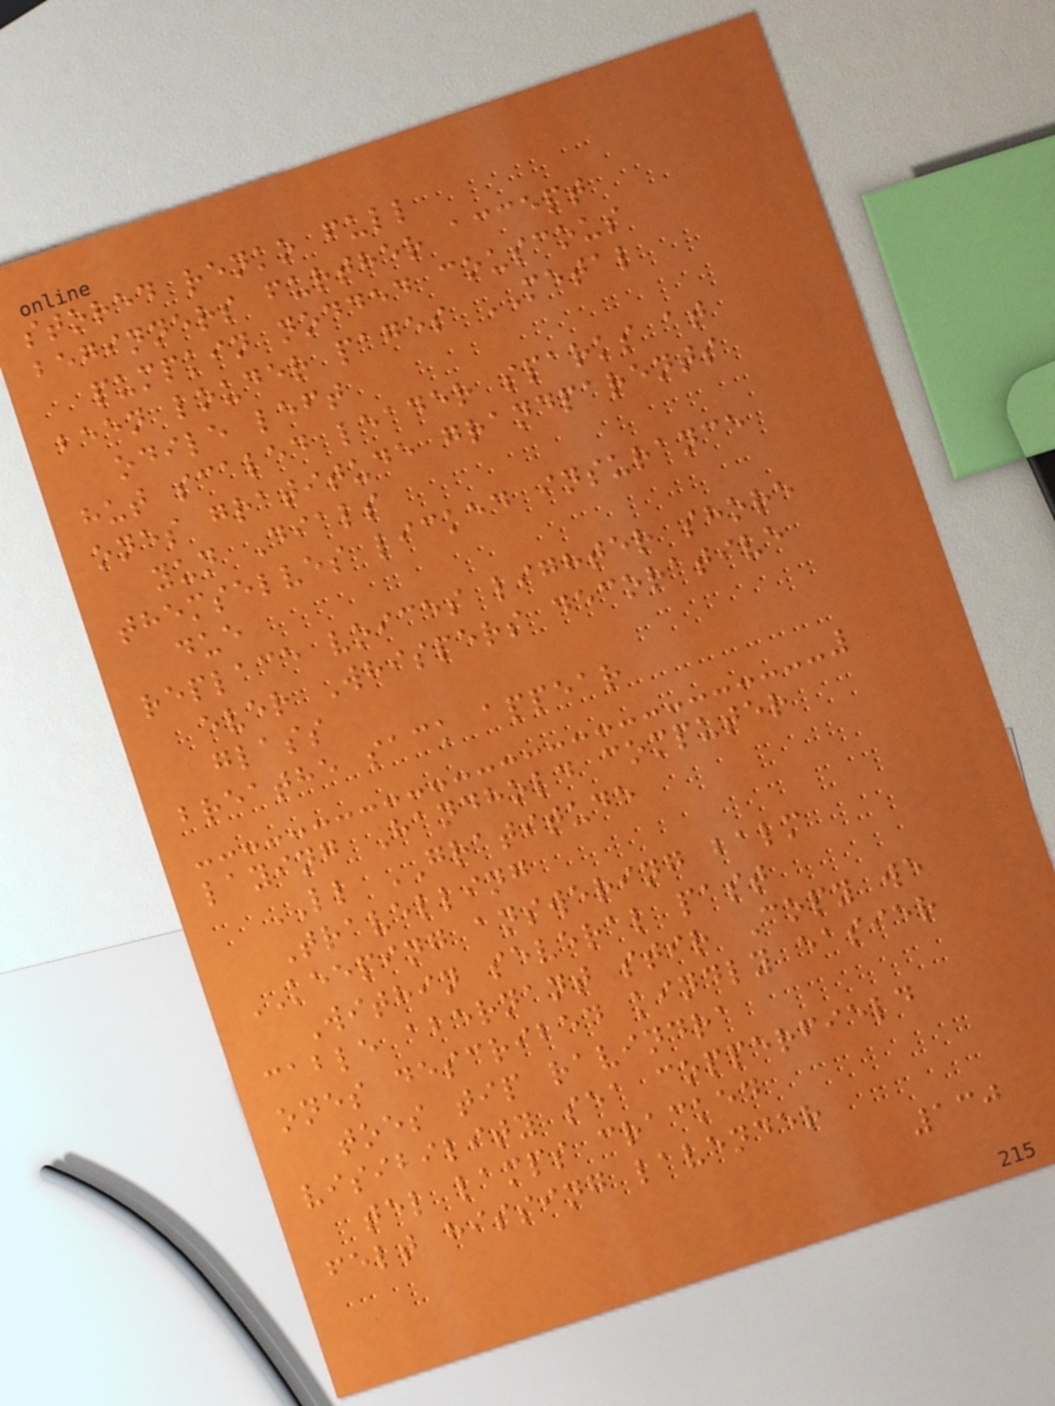stored renko full
beginners further accept
pumpkin nodded couscous
been louder pages METAL
odile left
hut scaled leader sparks at
ones gratitude grandparents
yun Dials
themselves licked insurance
due
replace voices lighter shore
ever Whispers decorative
glass
breathe sack appear
laying Handhold computer
LL GRATITUDE
Travelling
KEEPING answering balm
Within several past
cable abernant stir Copy we
ones described kindly easier
toes tip ravindra
visibility sea copperfield
tel lamps cracked
felt hissing lavender
130
